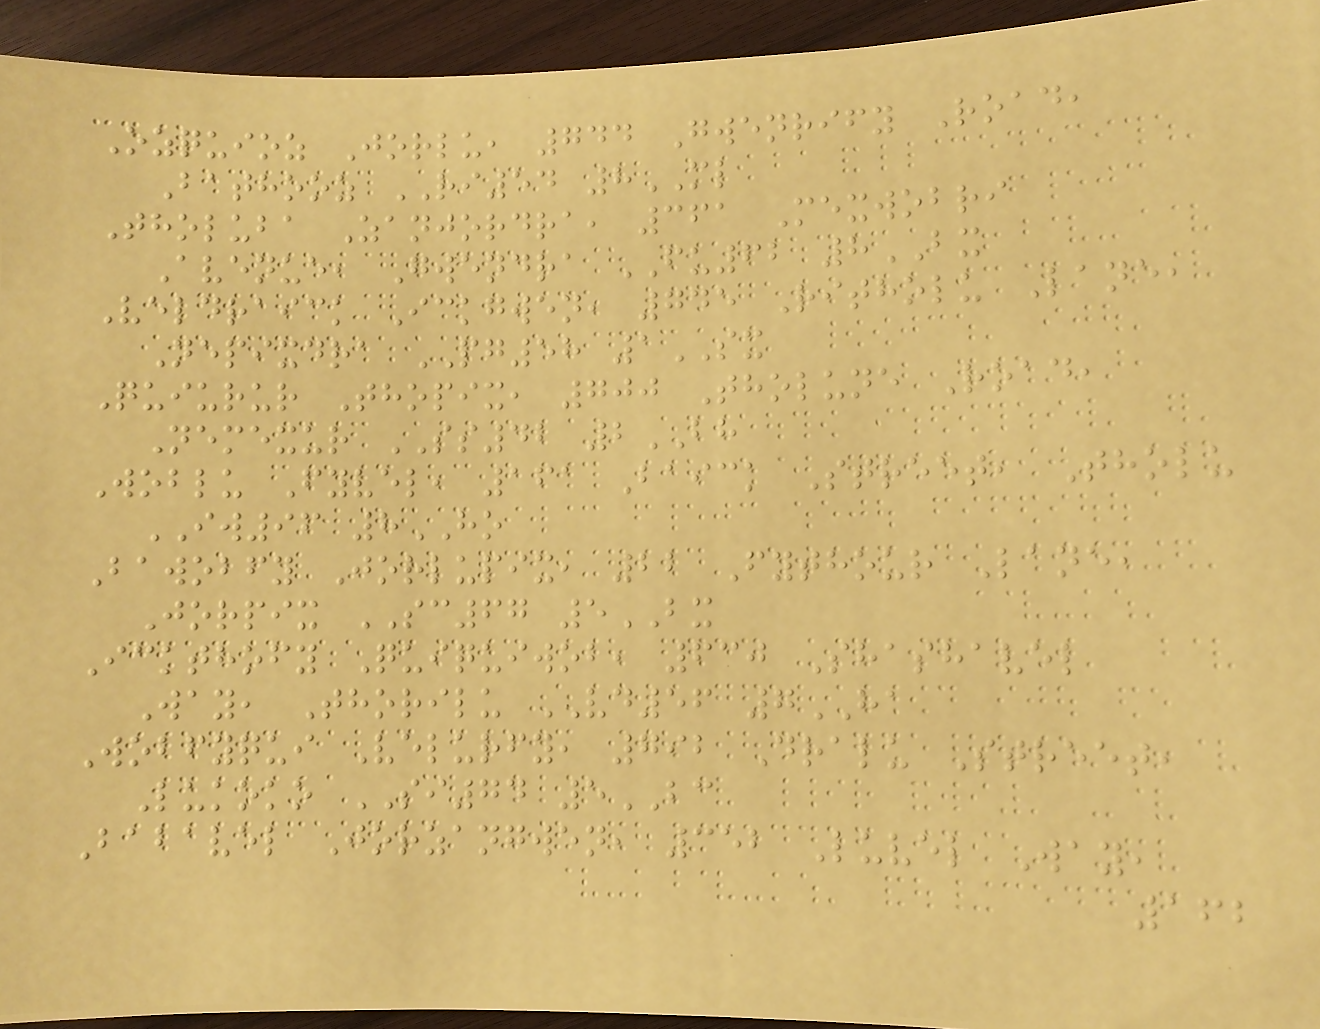Ozquioz Jorlu, 744 Gwenrify Road,
Bathooz RI54 8ML
Tholuba Zanjordra, 361 Mexwobri
Avenue, Gwendra FU62 8BX
Veldraick Ickgwen, 745 Ritholu Lane,
Nepixdra PG58 1SX
Quiurur Thopix, 700 Tholune Road,
Nemexur SS42 2BH
Woblu Fyvel, 161 Baick Street, Tholu
IW96 8HO
Bawobfy Jorlupix, 22 Fythour Lane,
Jorpix SC67 5BX
Ickthofy Quiquiwob, 630 Shashavel
Way, Thorilu VD56 7HA
Wobfyqui Velurfy, 792 Dralu Street,
Lukoko SI74 5BC
Babavel Jorzangwen, 352 Luvel Way,
162
